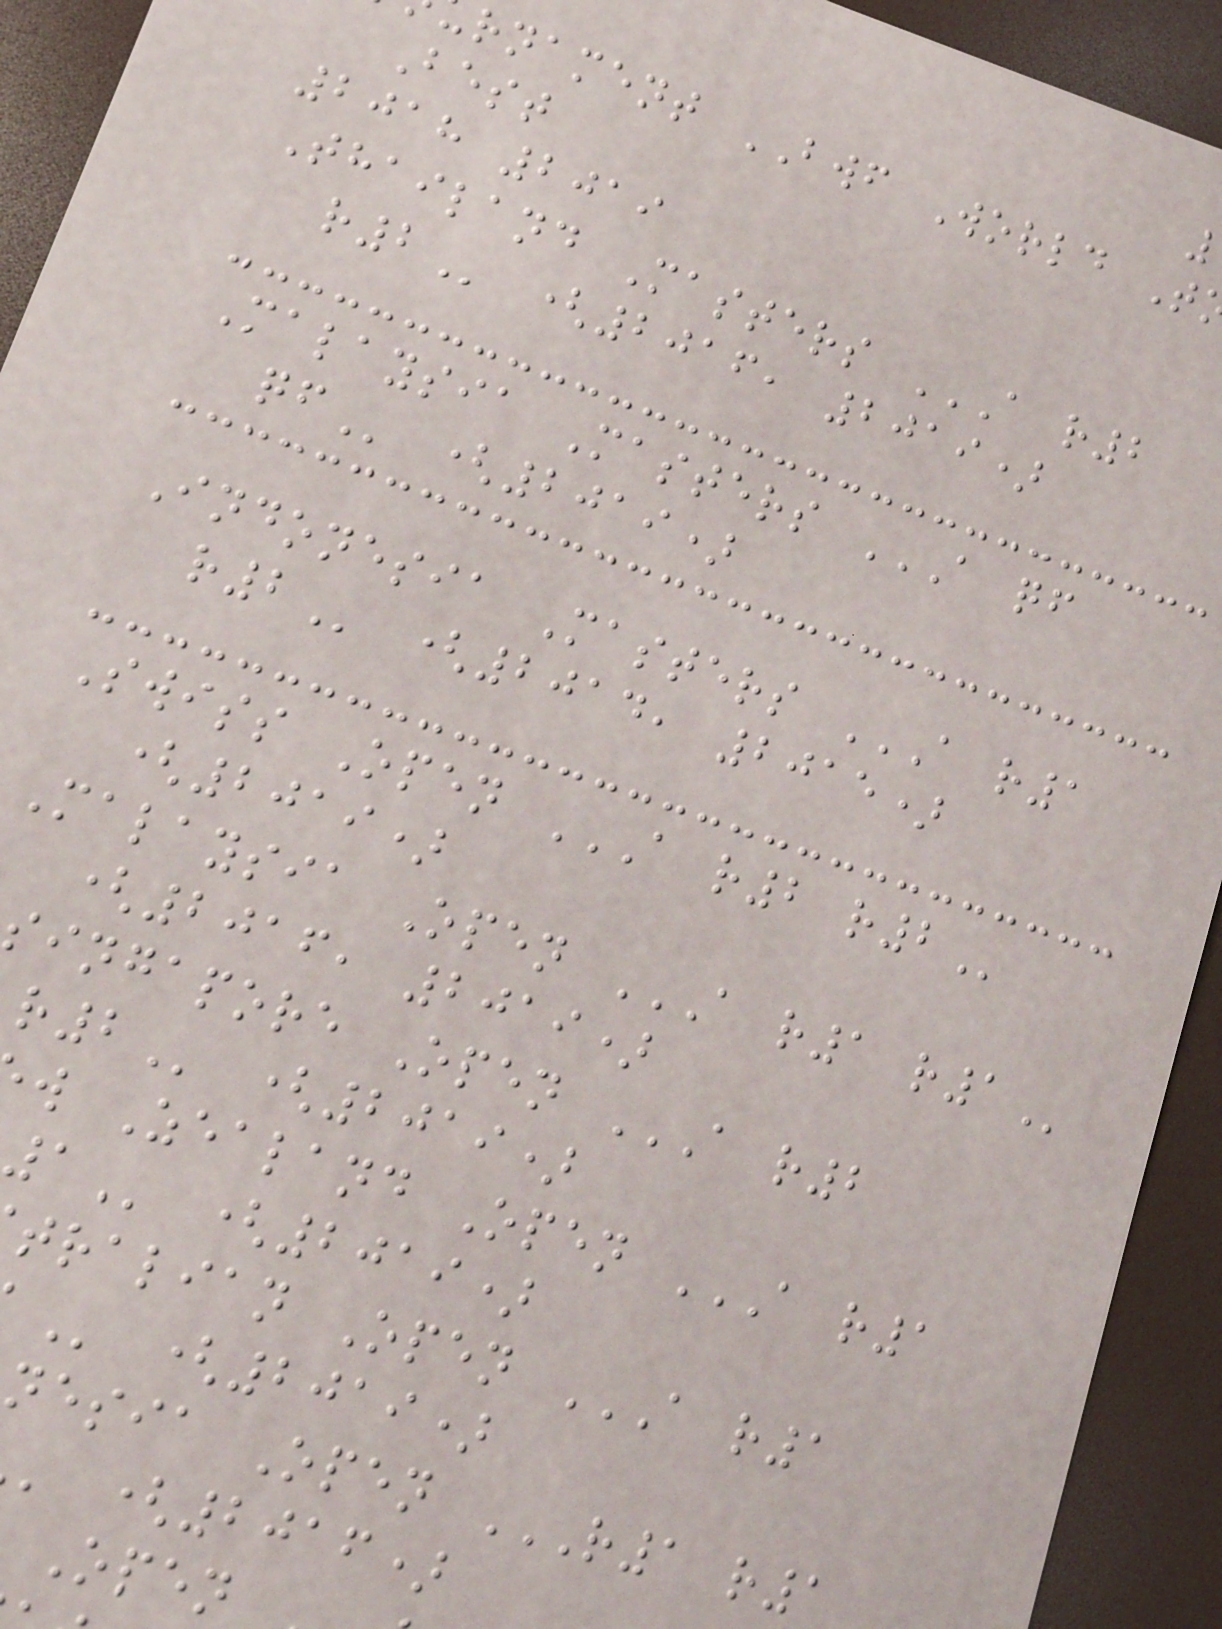rnament BWF World T
Best
2018 2019
Thailand Masters A R2
(2016, 2019)
Malaysia Masters A QF
(2019)
Indonesia Masters A R1
(2014, 2015)
Swiss Open A R2 R2
(2019)
Malaysia Open A R1 R1
(2016, 2019)
(2019)
(2019)
(2019)
(2016)
